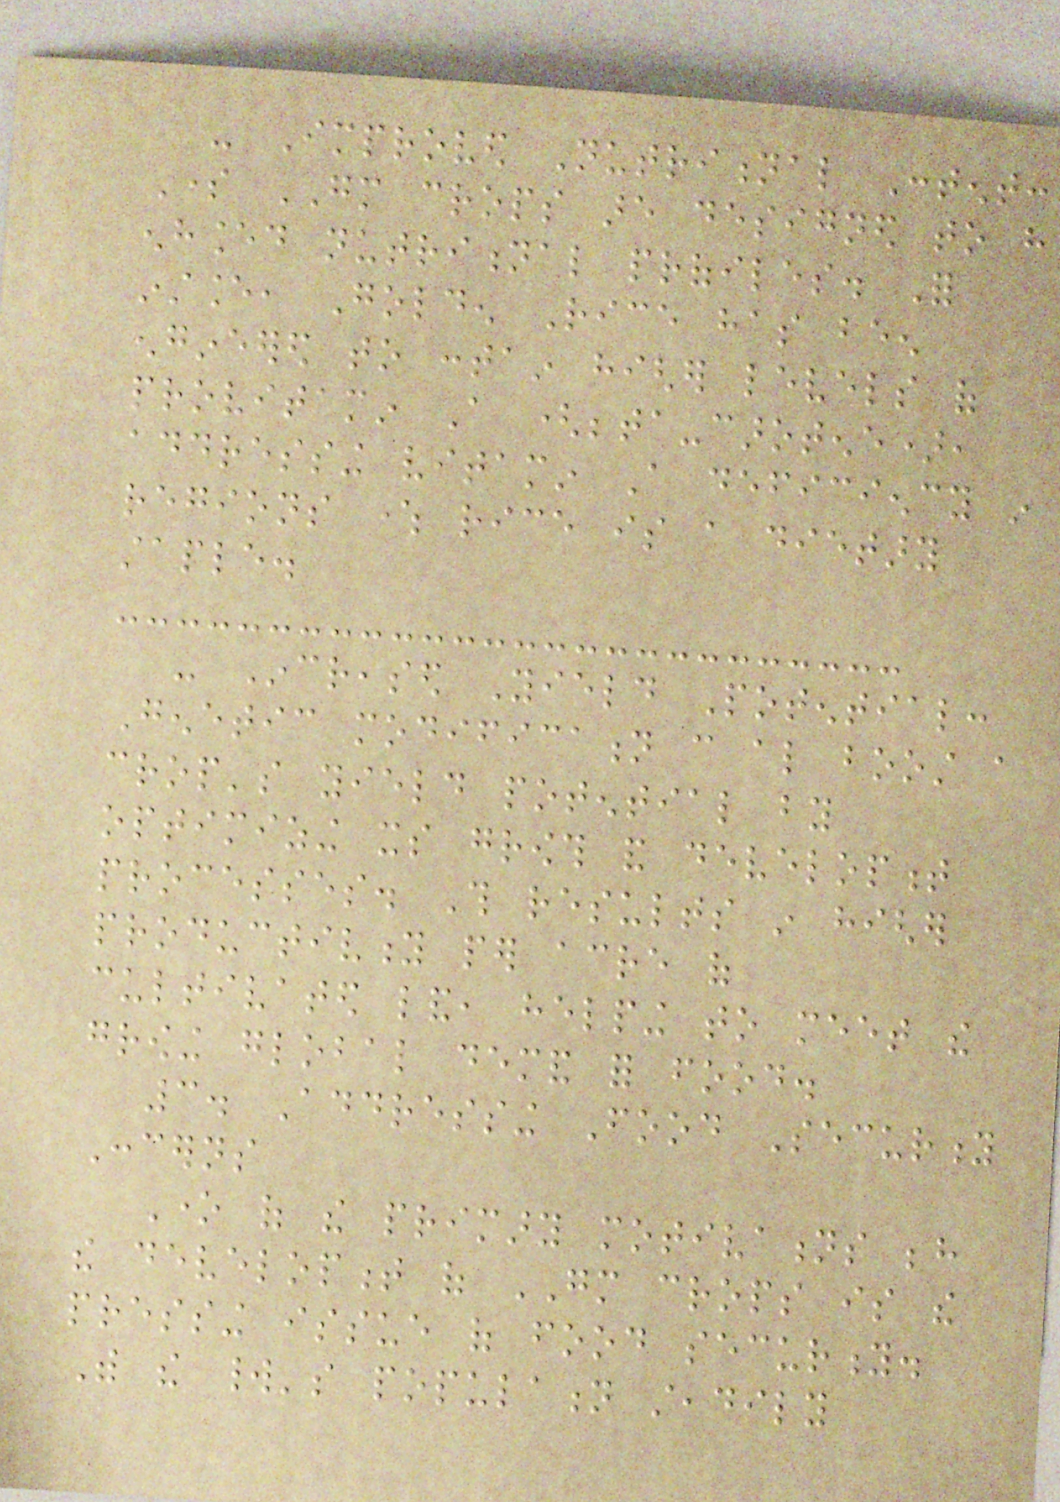- Improved Nutritional Content:
Some GM crops are designed to have
enhanced nutritional profiles. For
instance, Golden Rice has been
engineered to contain higher levels of
provitamin A (beta-carotene),
addressing vitamin A deficiency in
regions where rice is a dietary
staple.
- Increased Yield Potential:
Genetic modification can also boost a
crop's yield potential by
optimizing its growth and development
processes. This results in higher
productivity per acre of
cultivated land, helping to meet the
growing global demand for food.
3. Addressing Food Security
Concerns
One of the primary motivations behind
the development of GM crops is the
pressing issue of food security.
With the world's population steadily
